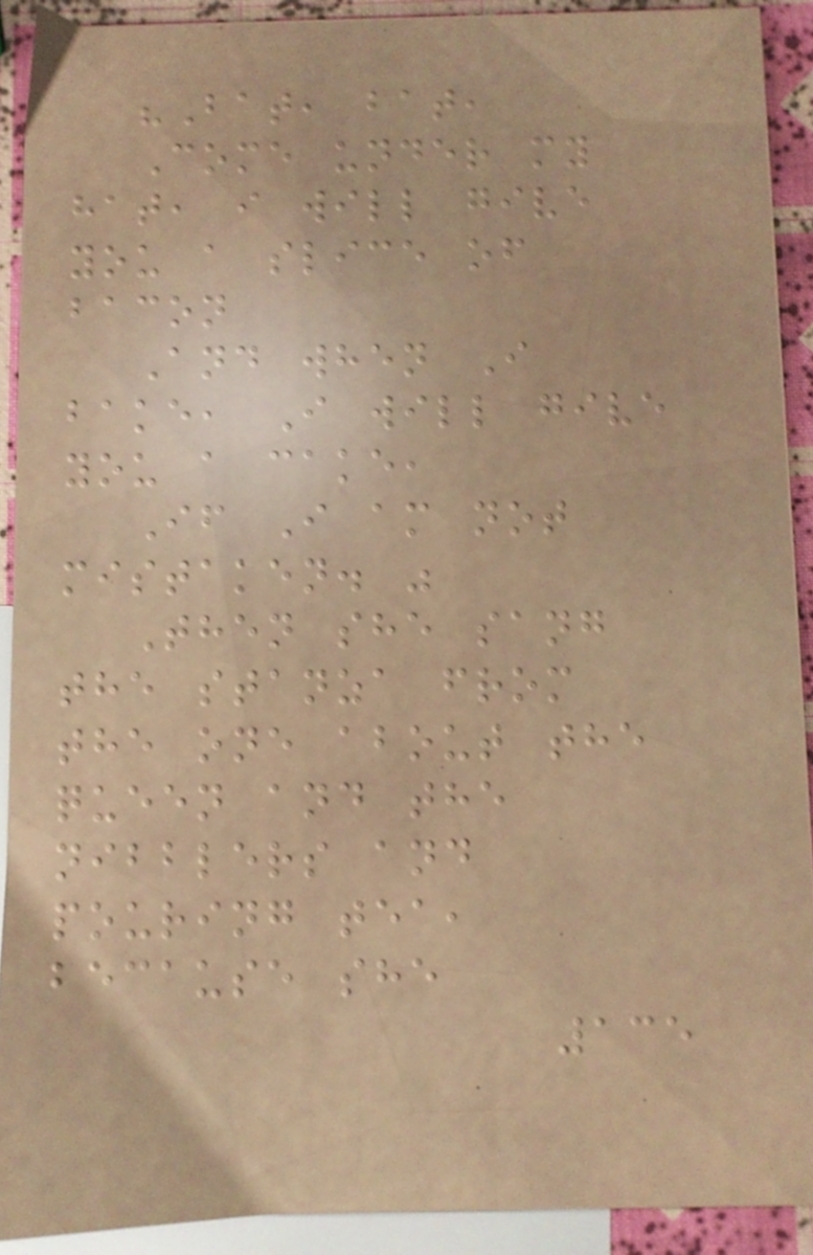"Bat, bat,
Come under my
hat, i will give
you a slice of
bacon
And when I
bake, I will give
you a cake,
If I am not
mistaken. "
Then she sang
the stanza from
the one about the
queen and the
nibblers and
pouring tea,
because she
135
